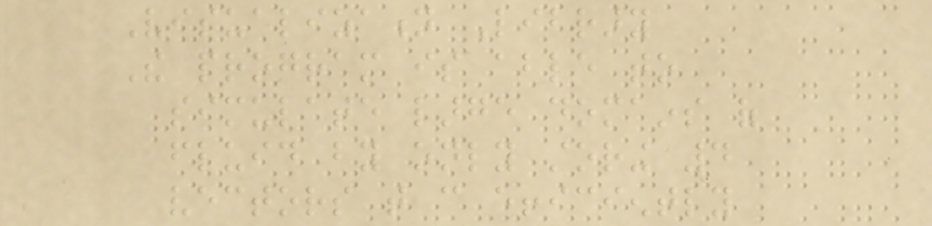Visualization Library
The program is able to
simulate large domains of
fluid by only storing 4
vectors that can efficiently
